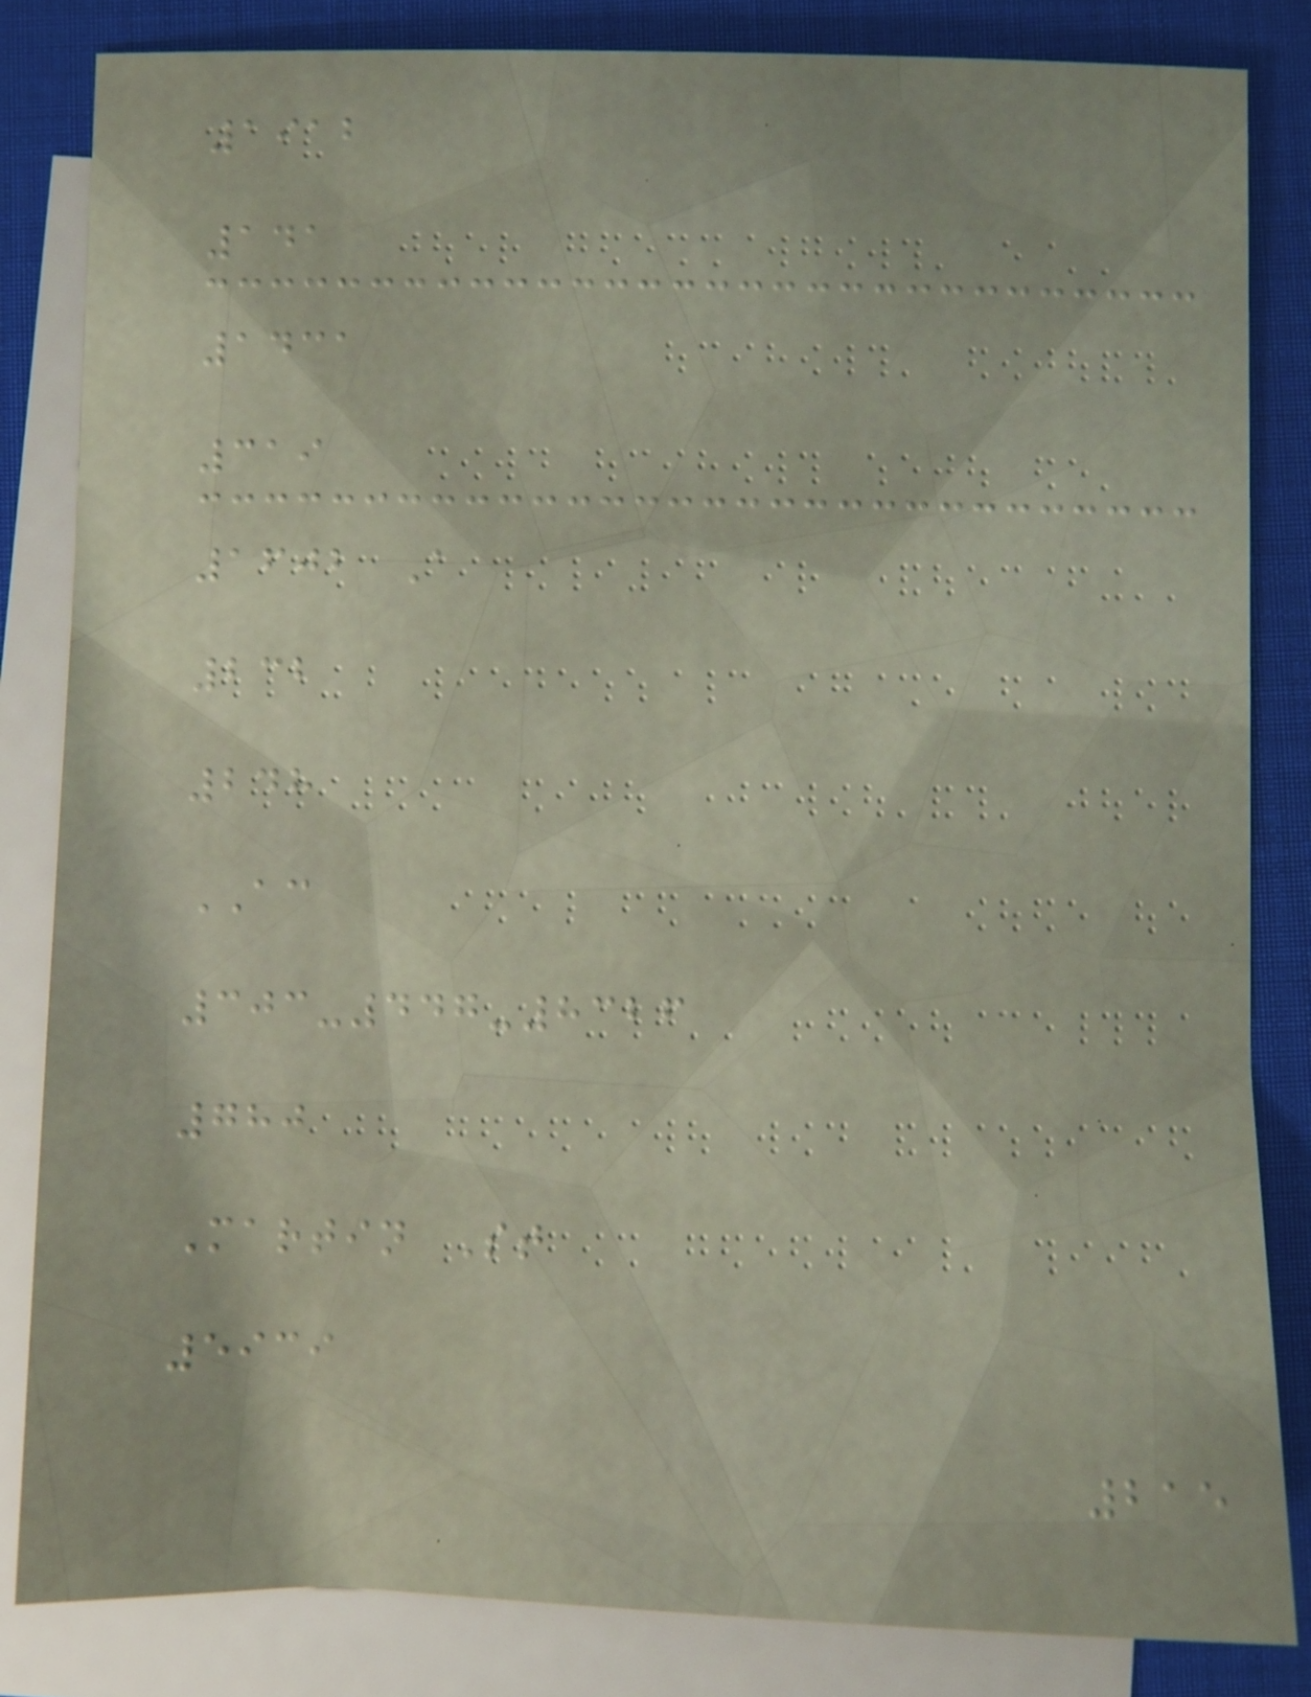1912
141
1431
319
1602 A
232
248
AC
303-447-8326
780
Martin St
5939
215
